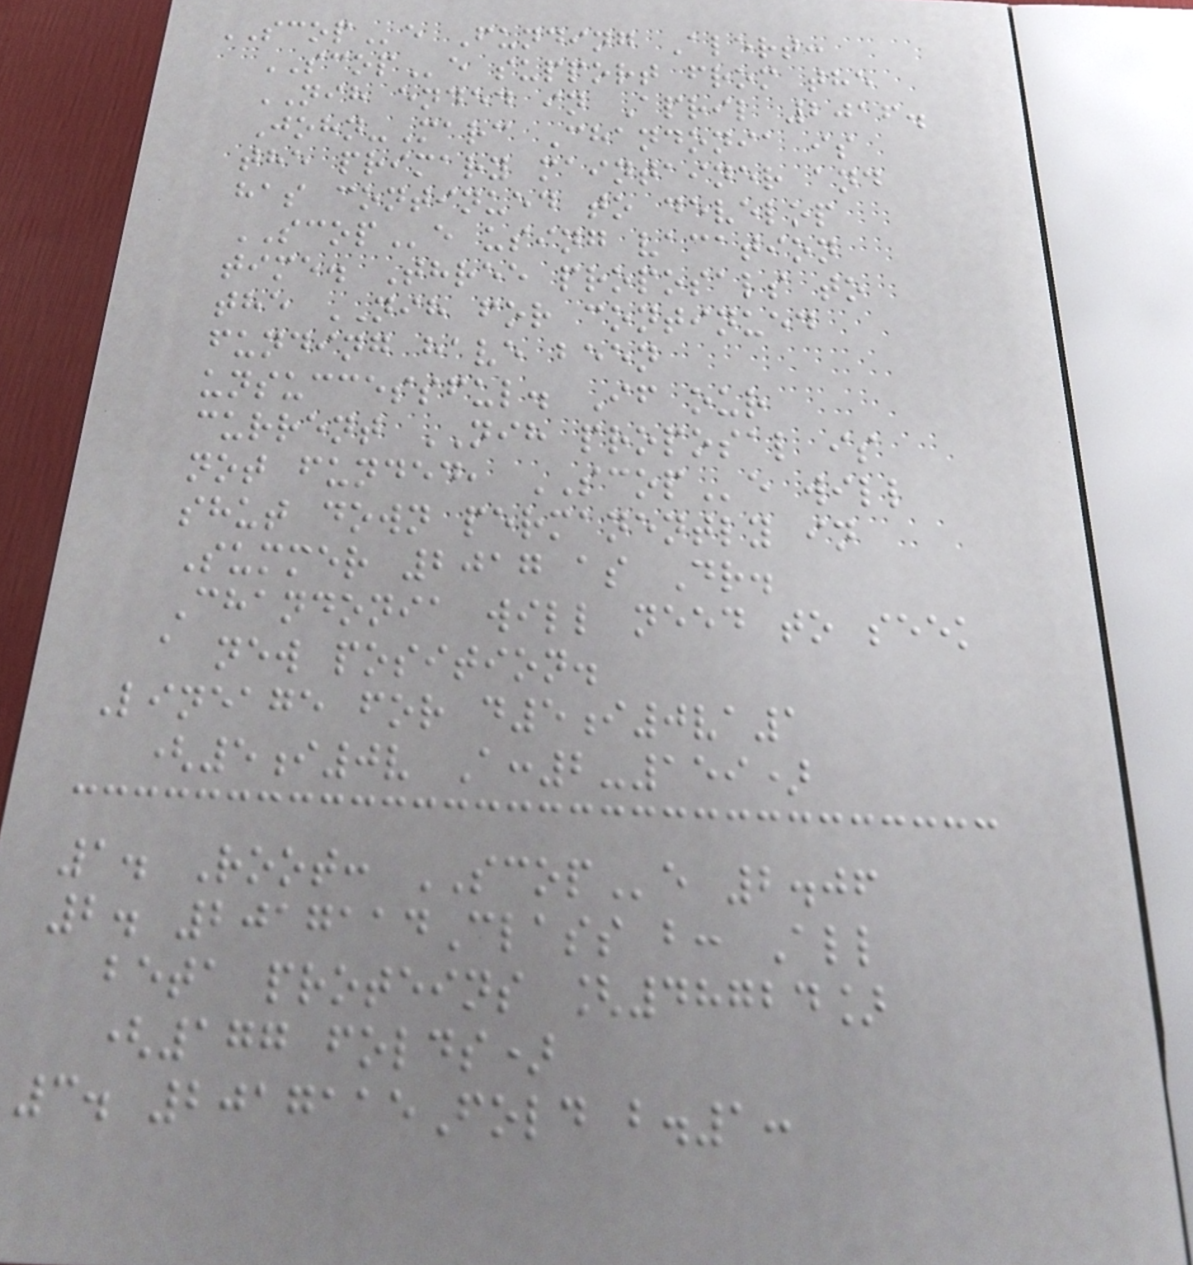SCOPe Funding Alert:
SCOPe support from the
NIH ended in April 2016.
John-Marc Chandonia is
the primary maintainer and
has continued to develop
SCOPe using vacation
time. Three proposals to
the NIH for continued
funding have been
unsuccessful. If our
current NIH proposal is
not funded, SCOPe will
shut down permanently in
Summer 2017 as Dr.
Chandonia will need to seek
a new position.
Lineage for d5i0va1
(5i0v A:2-159)
1. Root: SCOPe 2.06
2. 2017114Class b: All
beta proteins [48724]
(177 folds)
3. 2017115Fold b.1:
